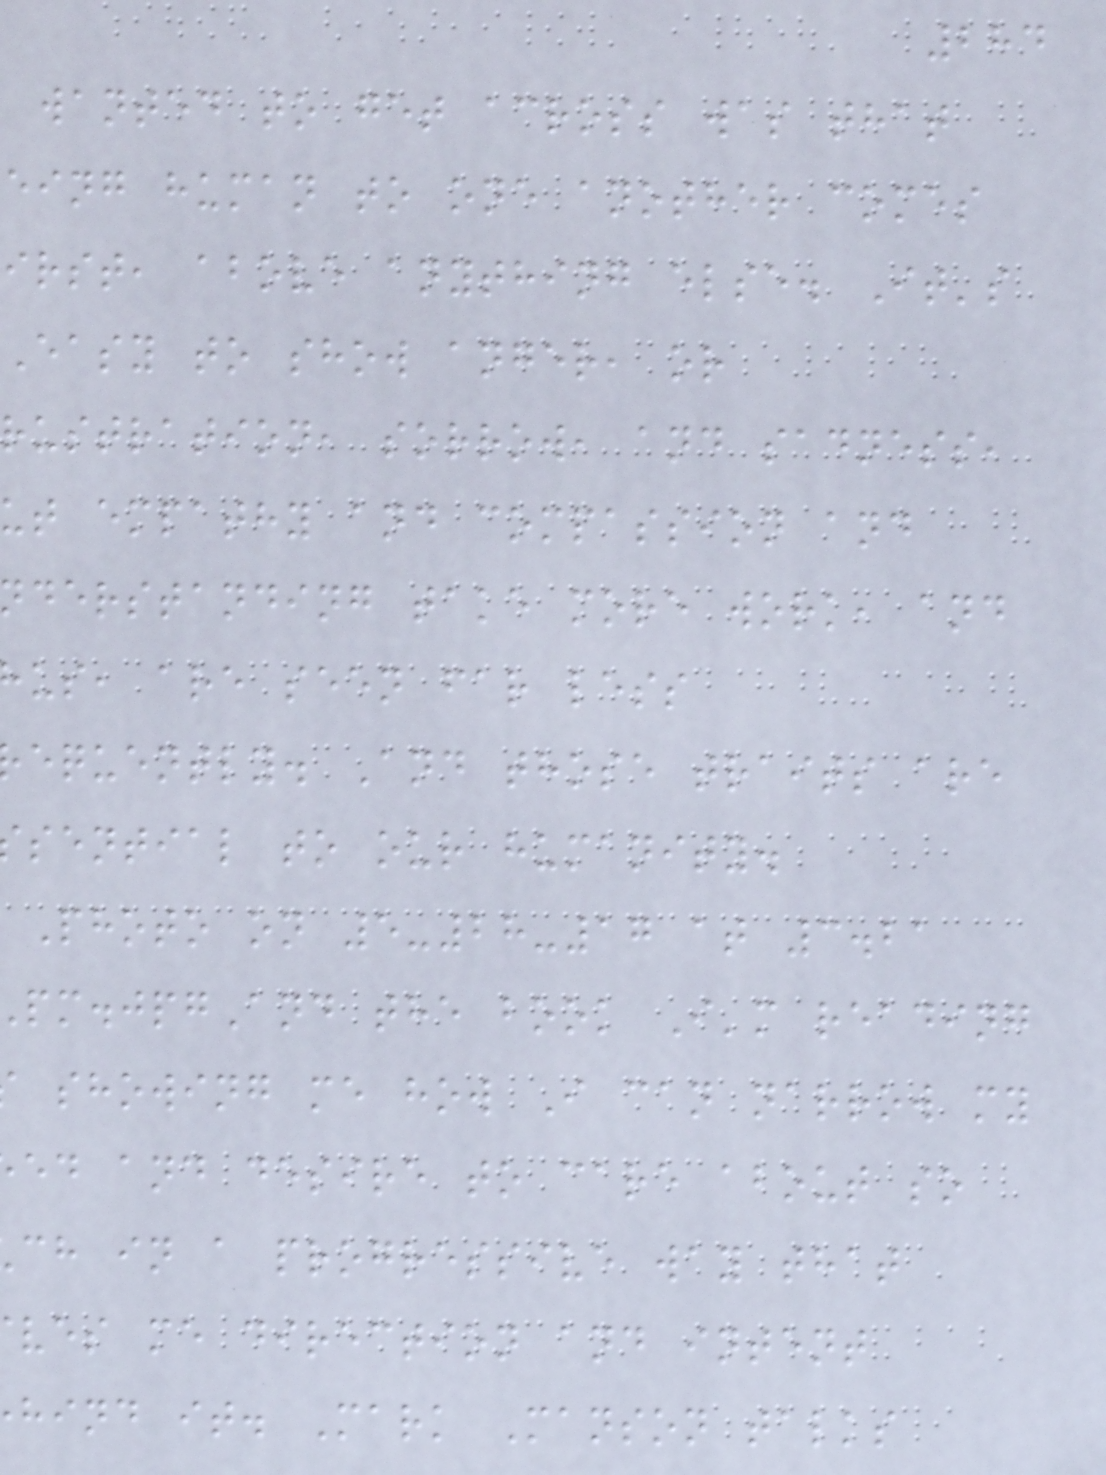284
wanted to get across was that
eing human to one another comes
irst, above anything else. It's
easy to show anger, or
rustration, sorrow, and sadness,
ut empathy and compassion and
derstanding take more work, and
us, are seen far less
equently. And those traits are
sential to our humanity.
Photo on 5-28-17 at 3.21
.jpgAnd the book I'm reading
showing me how I can narrow my
ed and desire to care about so
ch in a progressive way that
ves me direction and intent
hind it. Mark Manson talks
